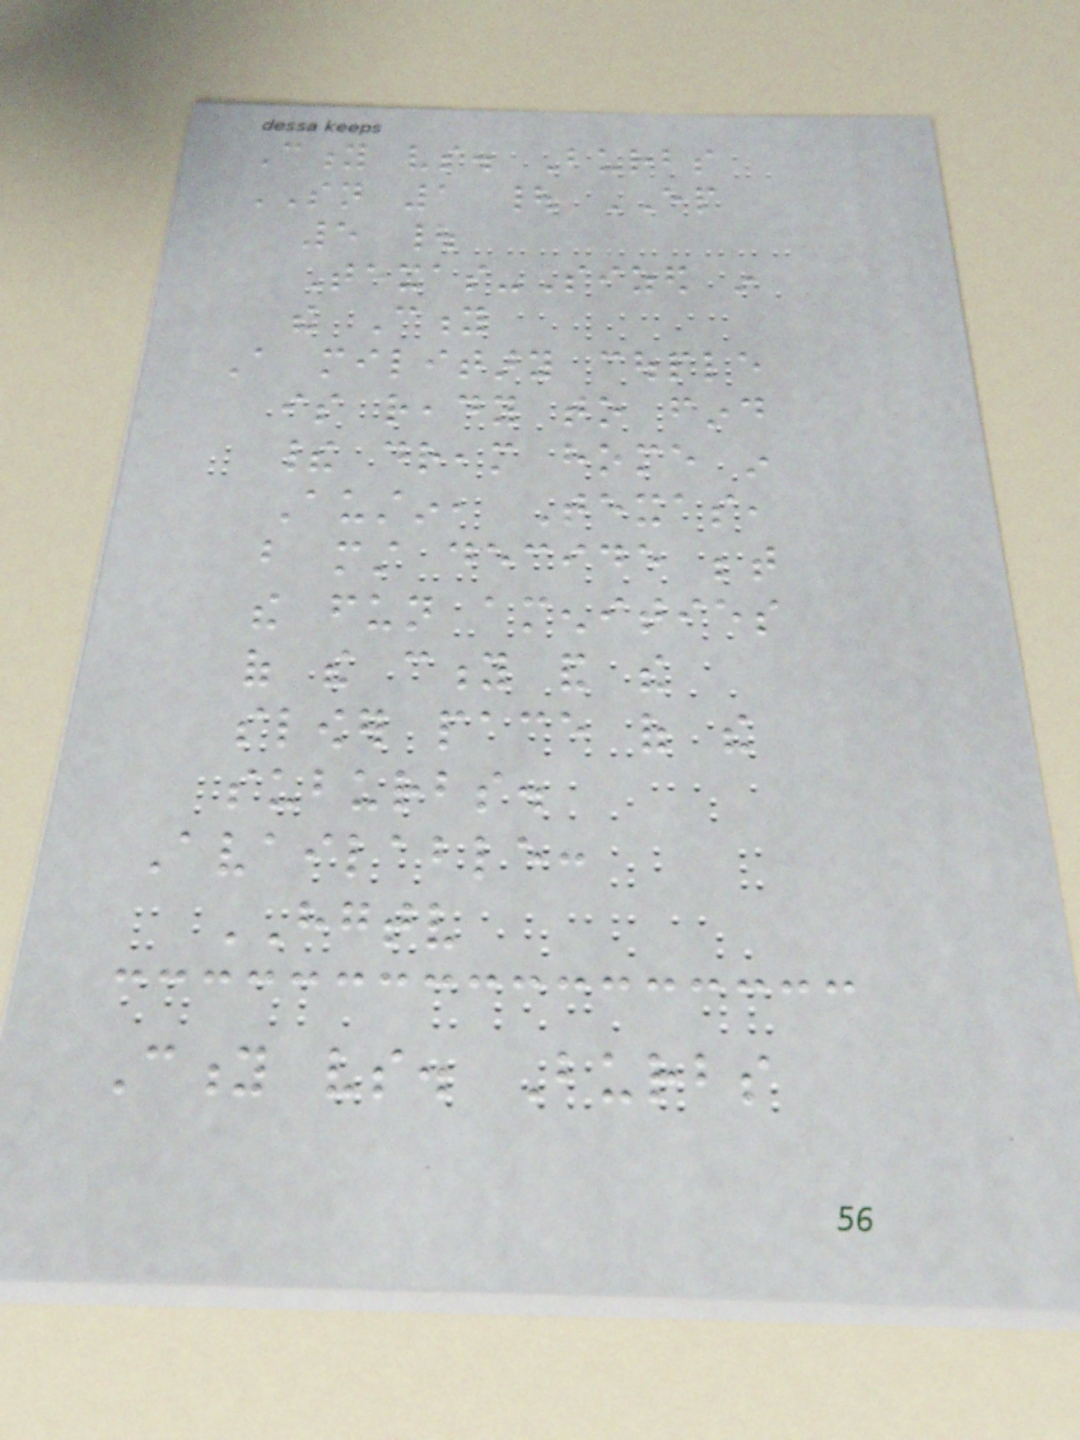City vs. Burbs
SN 1 | EP
5 |
Texas-Sized in
the City
A military couple
is ready to find
their dream home in
Austin, Texas,
but must decide between
the fun amenities
of the city and the
slower pace of the
suburbs.
Available:
HGTV
City vs. Burbs
